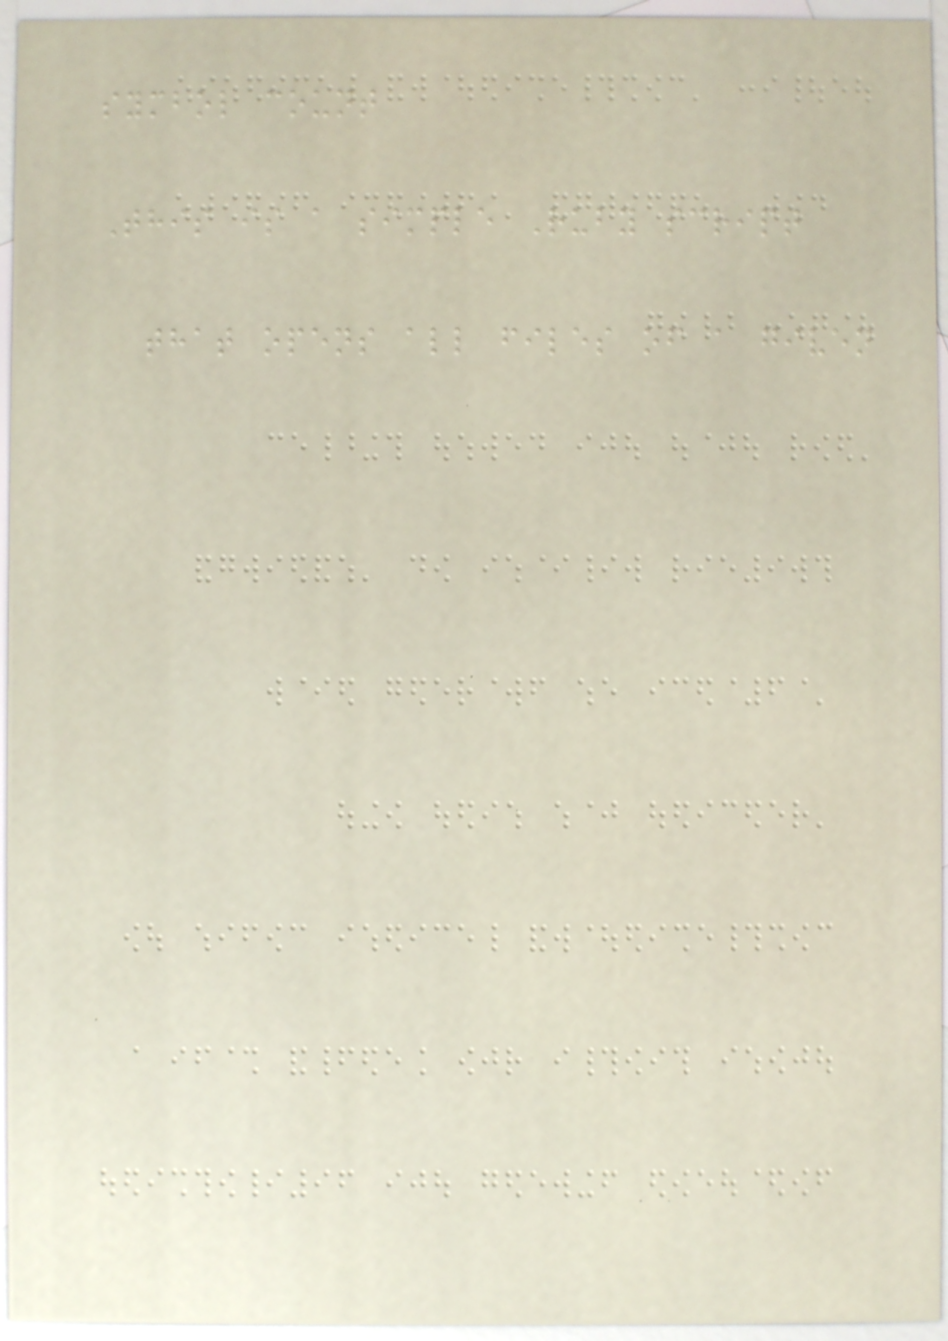symbol count
This is a simple Ruby script
that opens all files of a given
